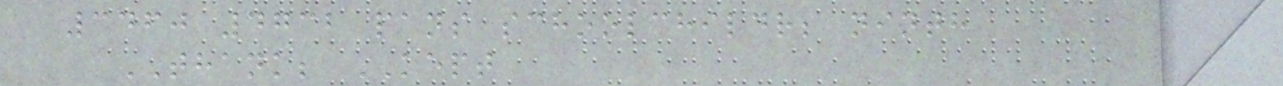3460 4732 pans schoolchildr; ninth
THANK; KEPT
